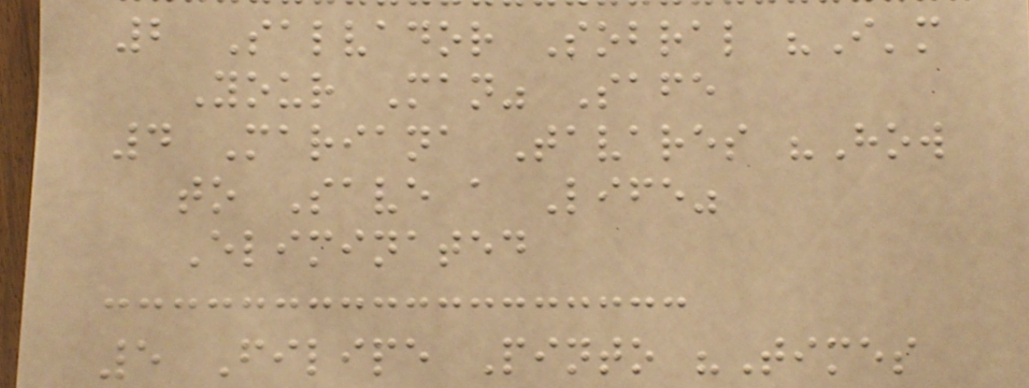2 Salvador Sobral "I'm
Your Man" Safe
4 Mariana Tavares "How
to Save a Life"
Eliminated
5 Filipe Pinto "Times
